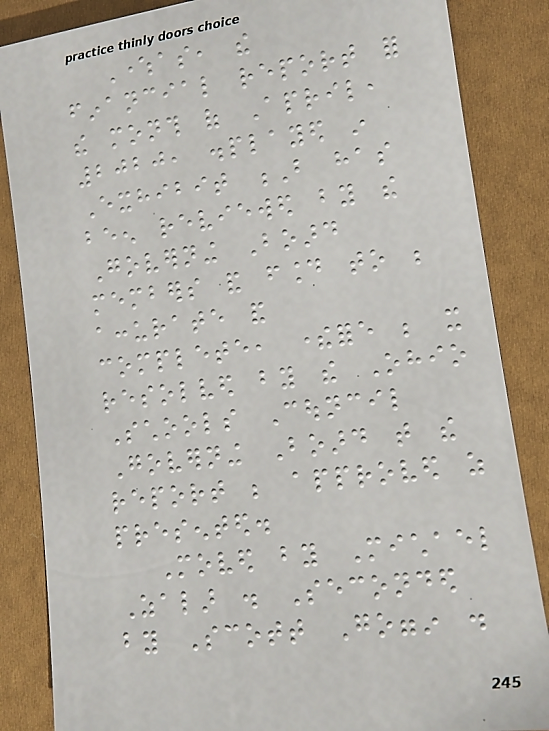Whereas, the
financial report for
the month of April,
2020, displayed in
Exhibit B has
been reviewed by the
Governing Board
members and found to be
accurate and
complete, therefore be it
resolved by the Ohio
Schools Council
Governing Board that the
report be approved as
presented.
Moved by Michael
Zalar . Seconded
by Scott Goggin .
